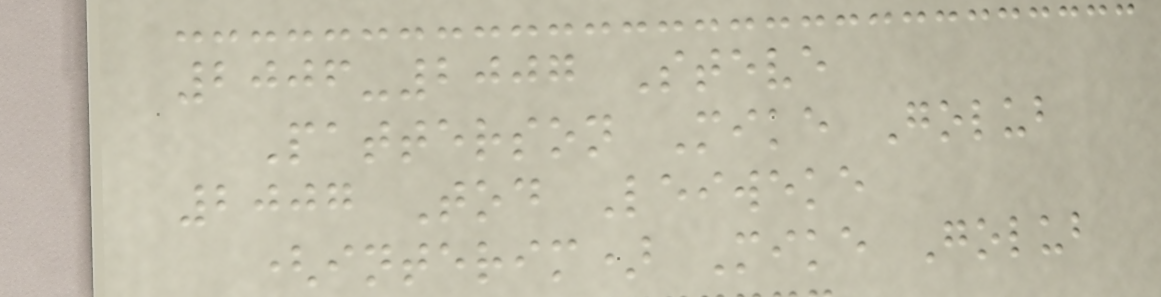2006-2007 Steve
Patterson Mike Golub
2007 Tod Leiweke
(interim) Mike Golub
